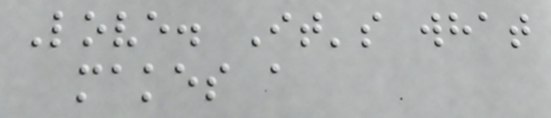Love. It's what
makes a
